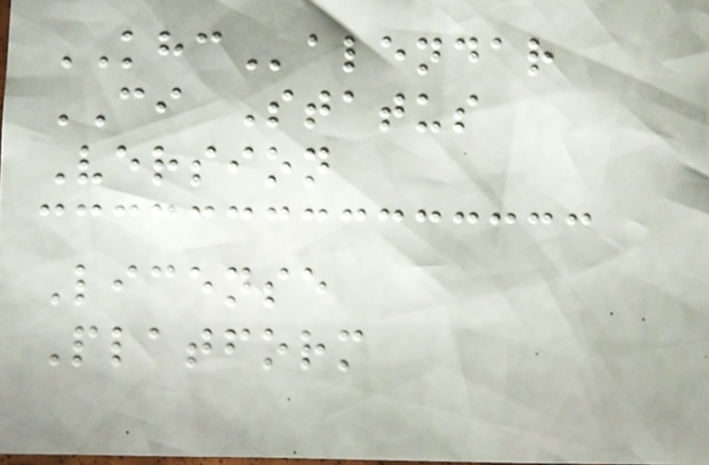KHCalendar
CI Status
Version
License
Platform
